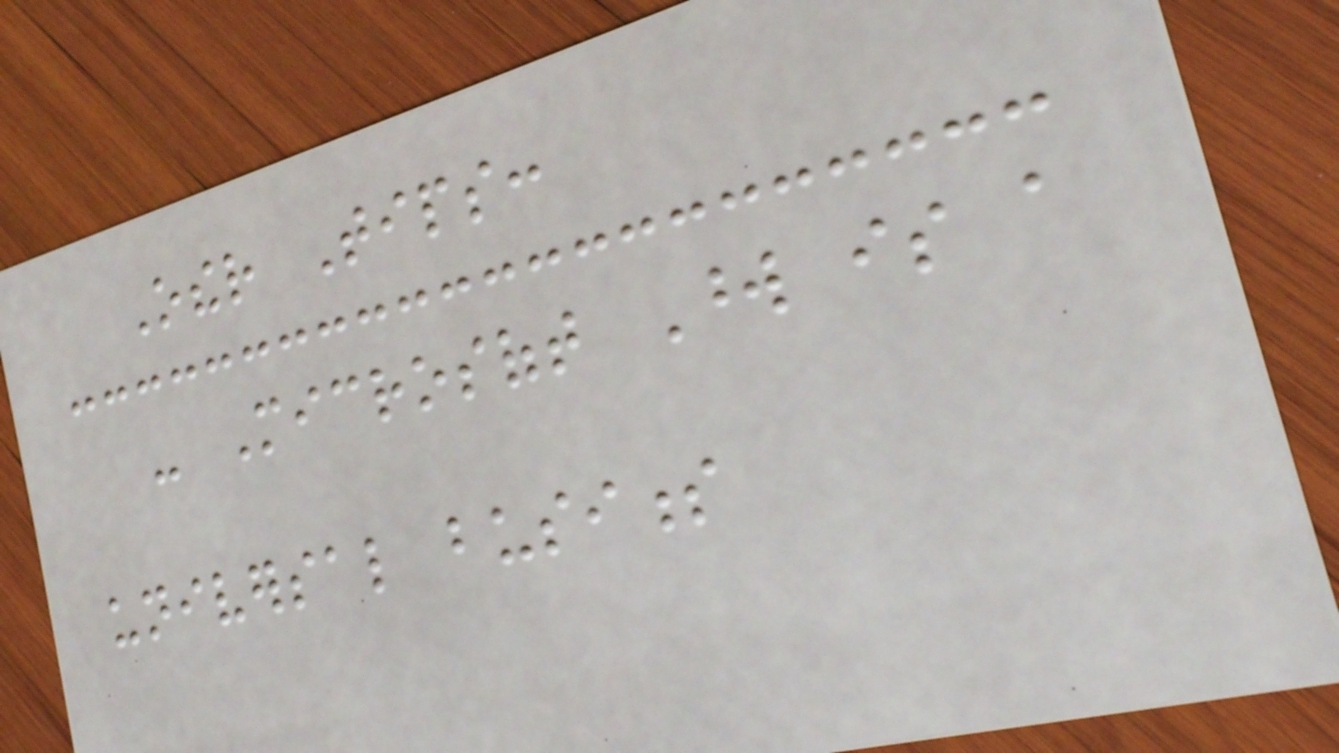Other Tips:
- Microsoft Word is a
universal business
